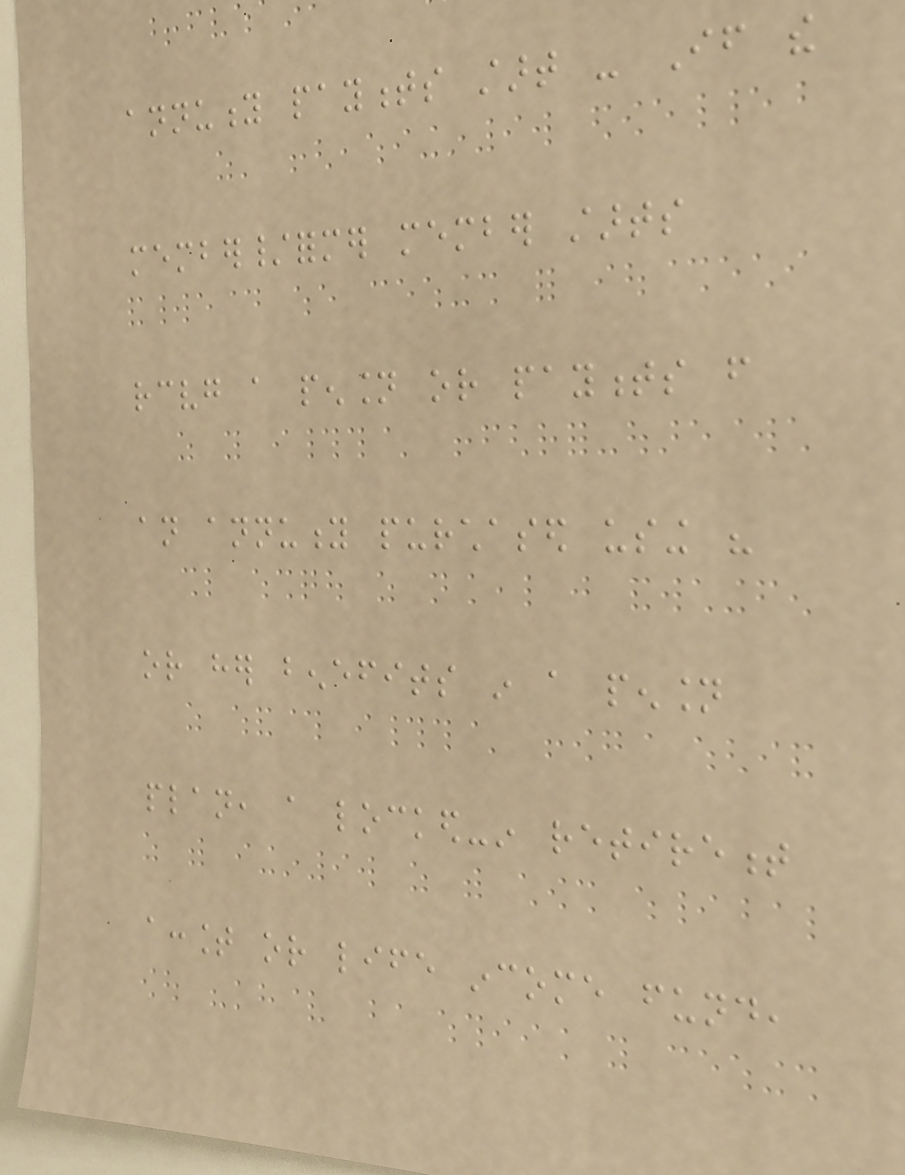annuity payments start - If the
member/former member starts
receiving a pension or payments from
an annuity purchased using his
or her benefits in a pension
plan, a locked-in retirement
account or life income fund,
